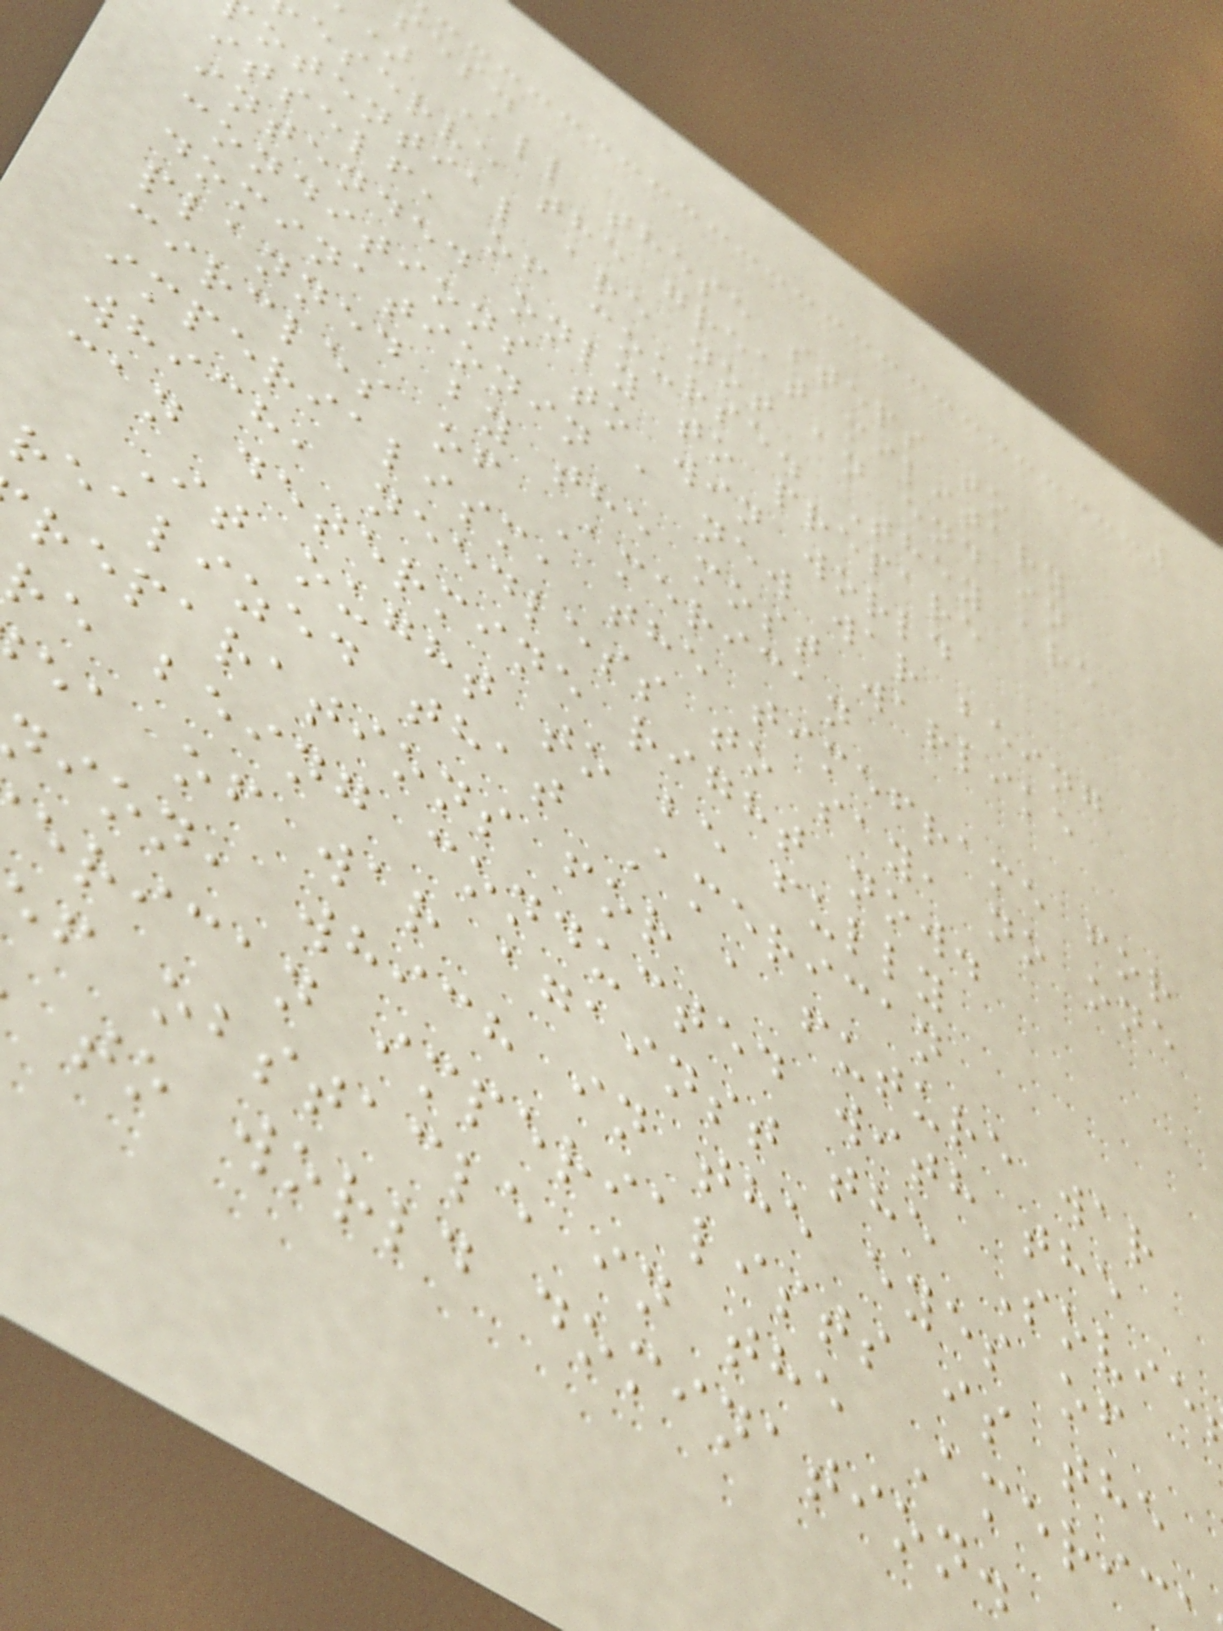ses.
) All these steps to
eserve the great military
otential are not an end in
itself, of course. They are
intended only to prepare
conditions to win world
dominationin a new war being
planned by the most warlike
circles of American
imperialism, the timeframe for
which, needless to say, no one
can determine right now.
It ought to be fully
realized that American
reparations for a future war
re being conducted with the
ea of war against the Sovie
ion, which in the eyes of
erican imperialists is the
f obstacle in the Americ
to world domination.
